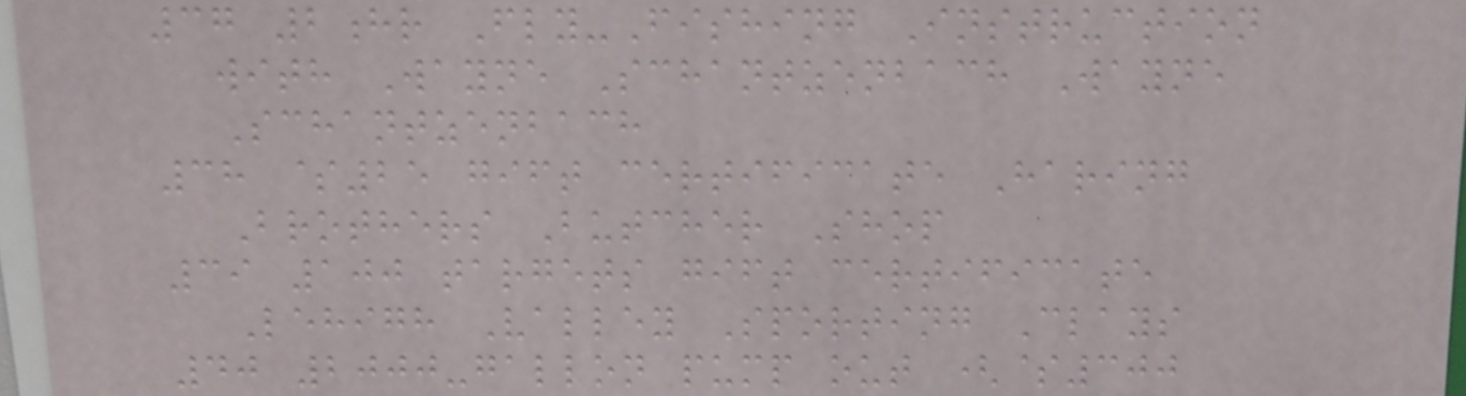37 2hr Fly-Fishing Instruction
with Wayne Schantzenbach Wayne
Schantzenbach
38 $25 gift certificate Haring
Brothers Butcher Shop
39 100 targets gift certificate
Lehigh Valley Sporting Clays
40 2000-gallon pump out ($300
